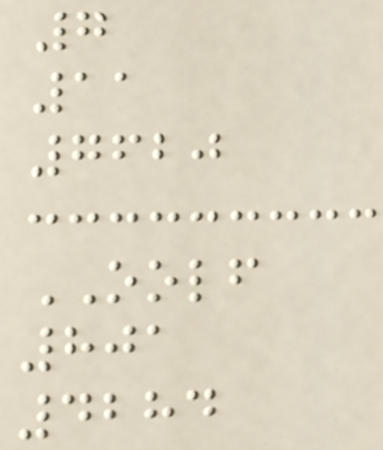7
11
7620
OOLF
801
4284
